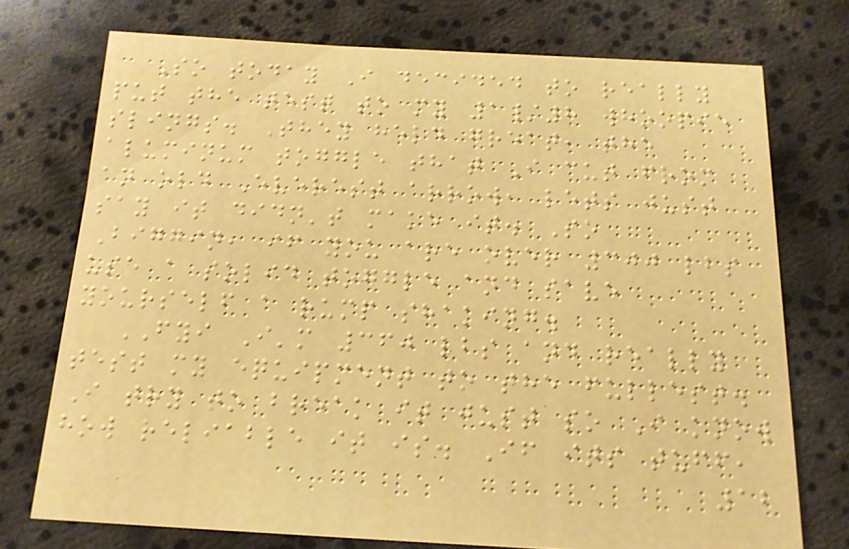So today I decided to really
put the test to my 1/8 whoopie
slings. They held great, the
aluminum toggle that I cut from
an old Everest arrow, lets just
say it didn't make it. So
Biggin, if you are over 300 lbs
use a solid toggle and save
yourself a rump shaking.
FYI I'm 360 lbs and really
test my equipment to the fullest.
I try to break it just so I know
how reliable it is. If its tuff,
12
